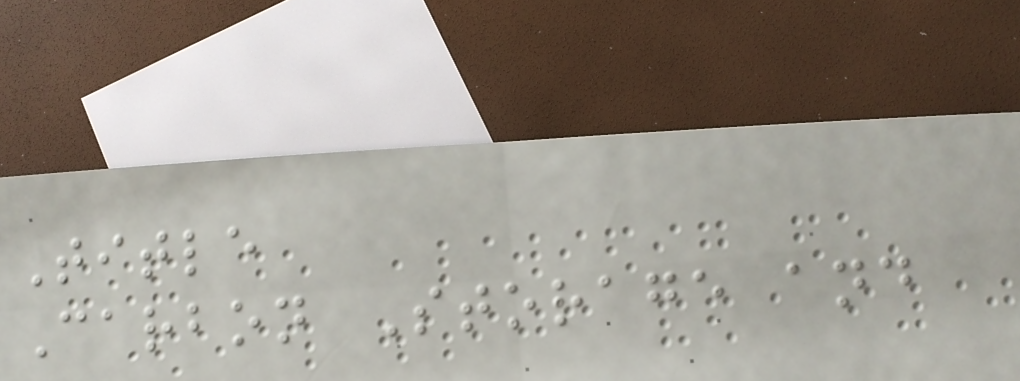Title
Carbon Storage and
